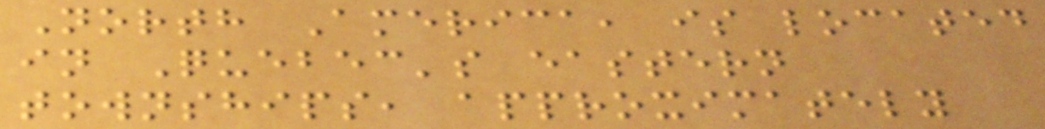North America, is located
in Quebec's eastern
townships, approximately
